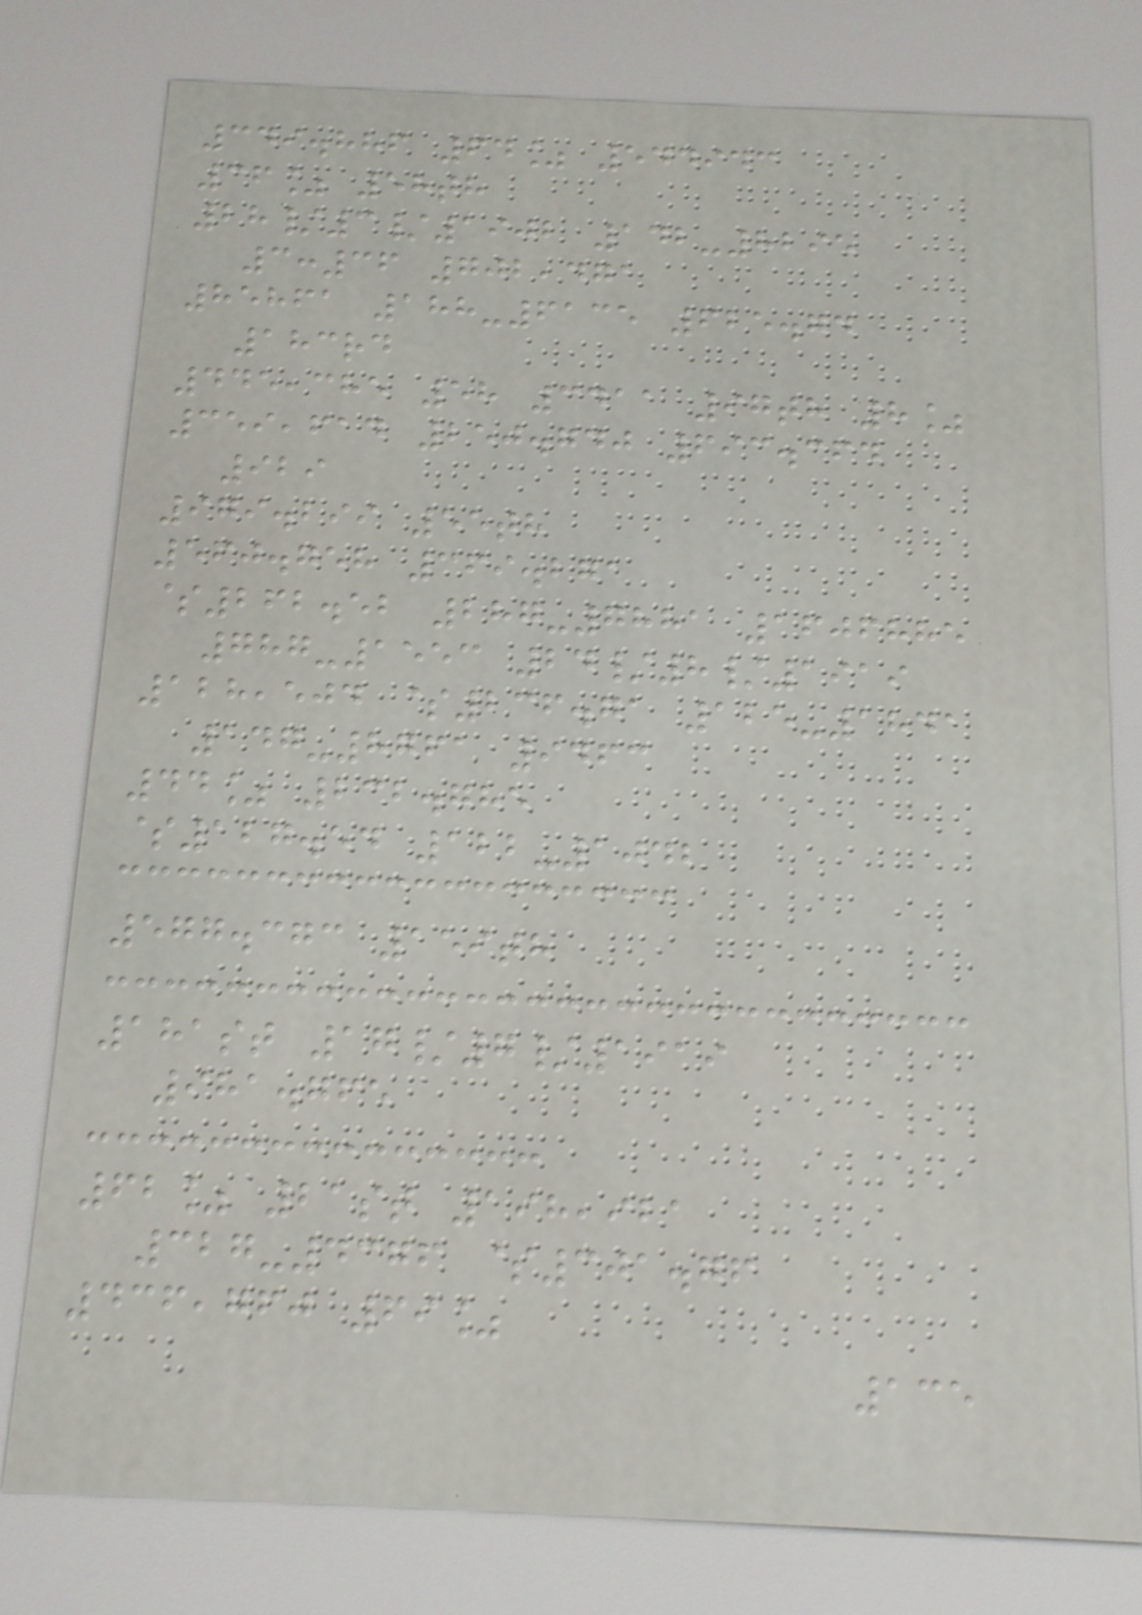349.886 64% 544943
36% 58th
28/3/1902 142-8295
3:36 702,471
85861 188-6135 625.74
183rd
445,385 58 3411 97th 8%
359,614 250.740 693.364
929
979.299 55th
560.758 369.271
$262.52 287-7881 1606885
787-1553 24/8/1919
128,504 $236.71 125-1841
147-8761 9463
44% 232.785
$127.54 122-1042
577.373 159th
181st 17/7/1919
981.765
62% 21st 198,921
327-4376 $301.76
436,760 69%
135
